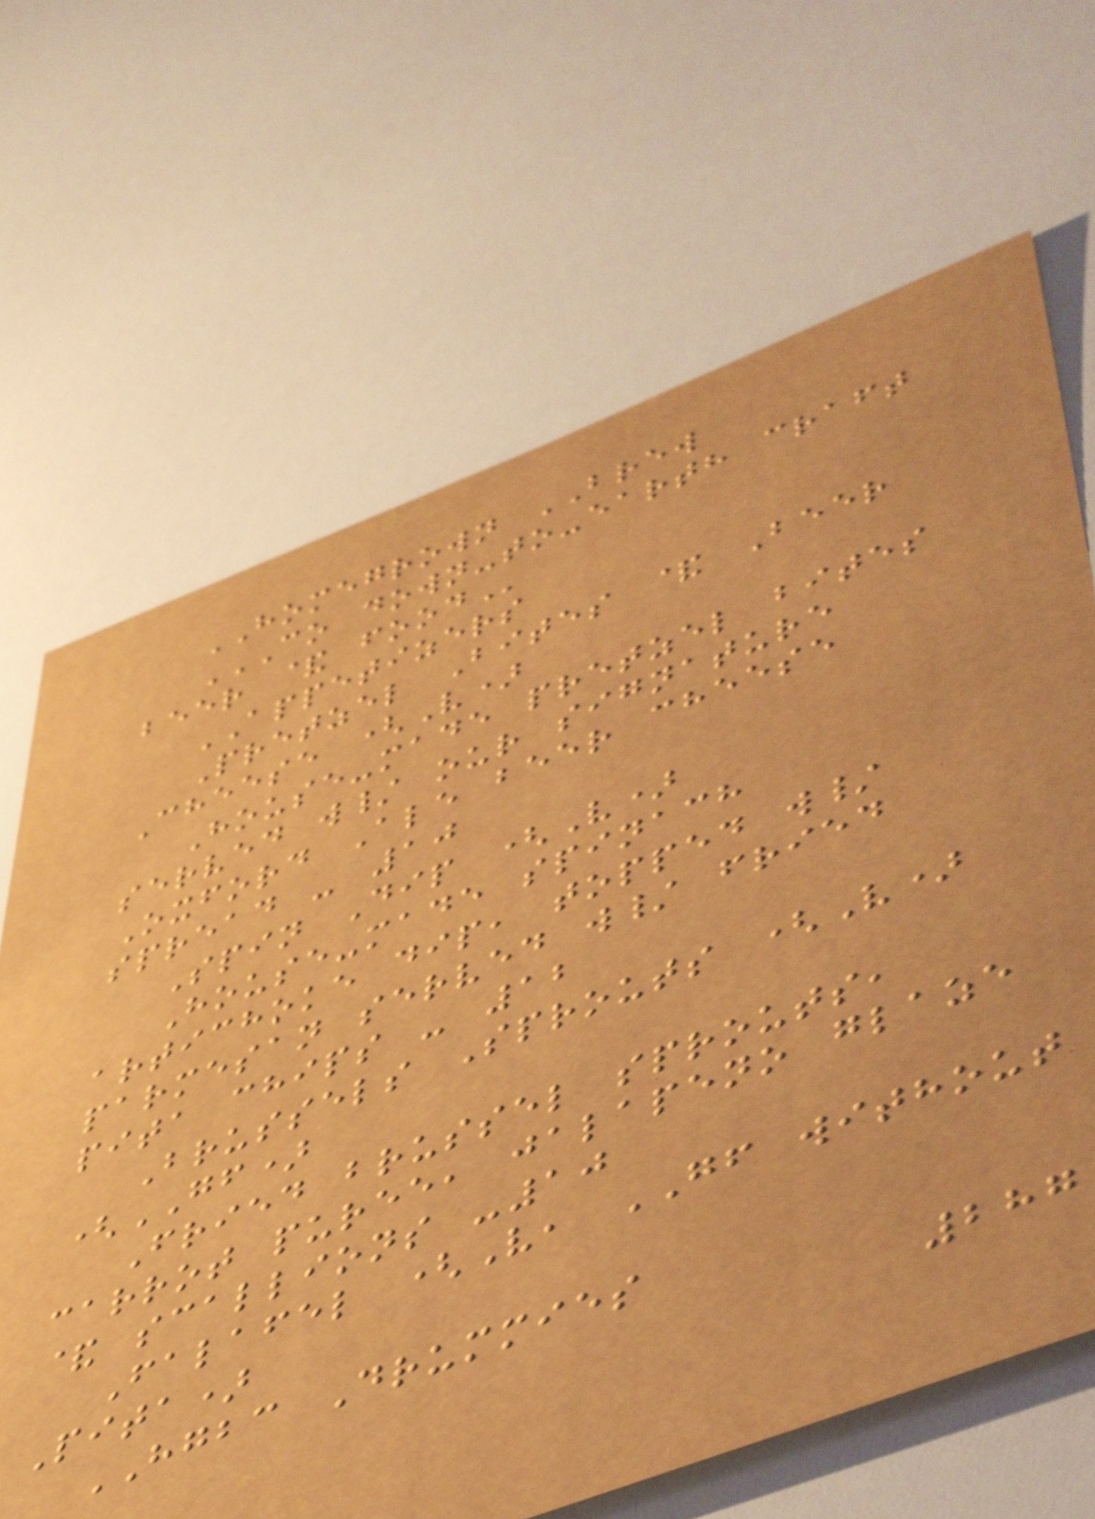HOMEGROWN BREW
CO DOWN-TO-EARTH CRAFT
BEER & FOOD
APPETIZERS
Pretzel Bites & Beer
Cheese (V)
House-made pretzel bites
served w/ our signature
Oxford Ale beer cheese
spread - 10
Spin Dip (V)
House-made spinach
artichoke dip, topped w/
parmesan served w/ fried
pita chips - 12
Brussels Sprouts (V)
(GF)
Fried brussel sprouts,
carrot puree, jalapeno glaze
& scallions -10
Falafel (V, GF without
Pita)
HGBC Drummies
287
